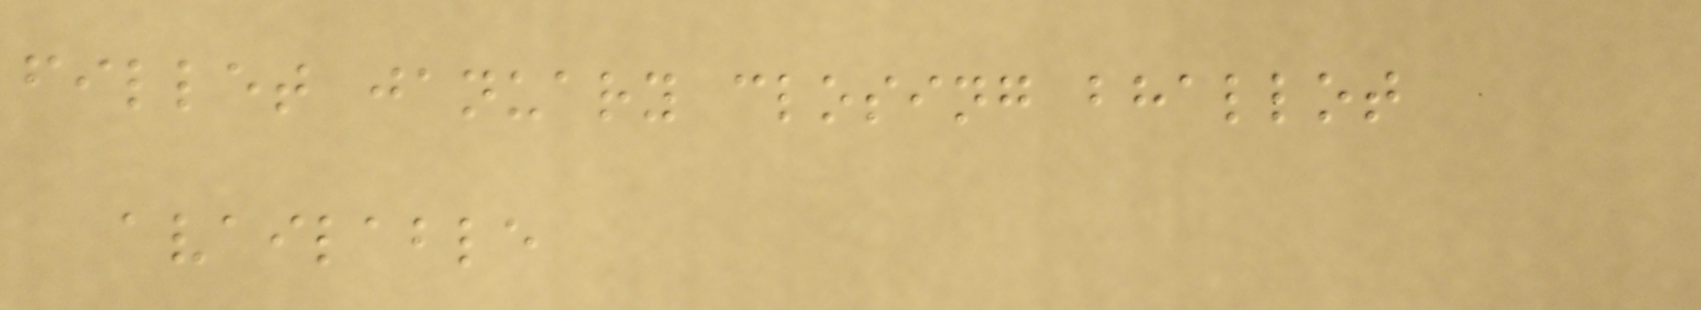fillet january closing bhallot
available
